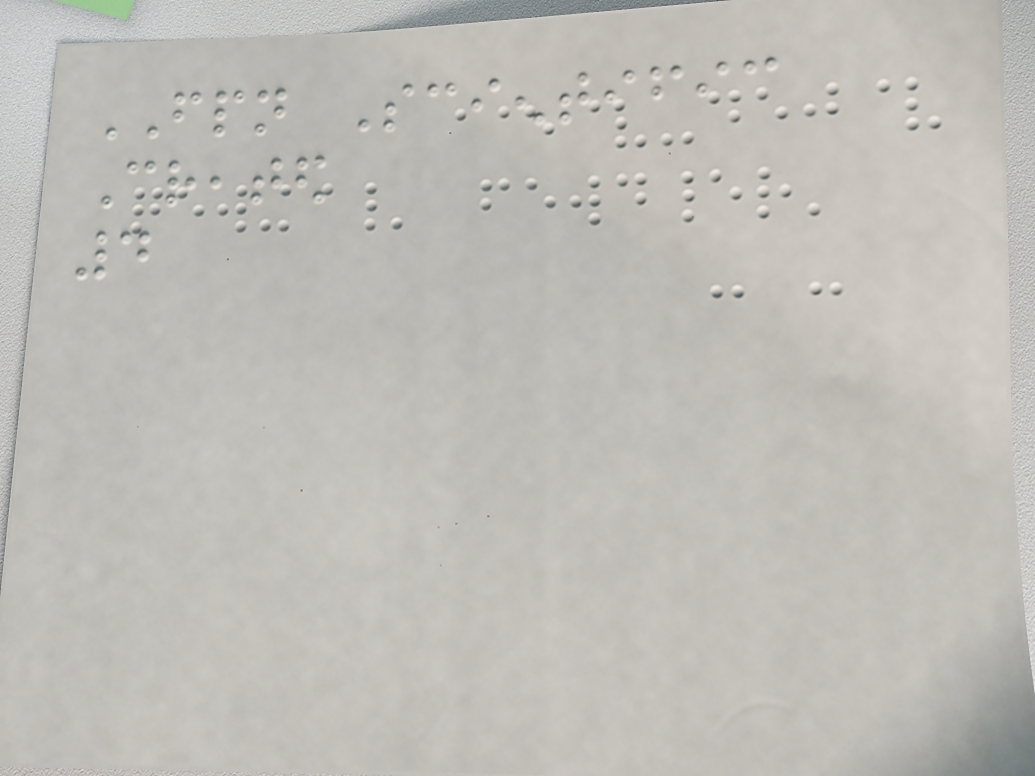FPN Scientific
Created
4
